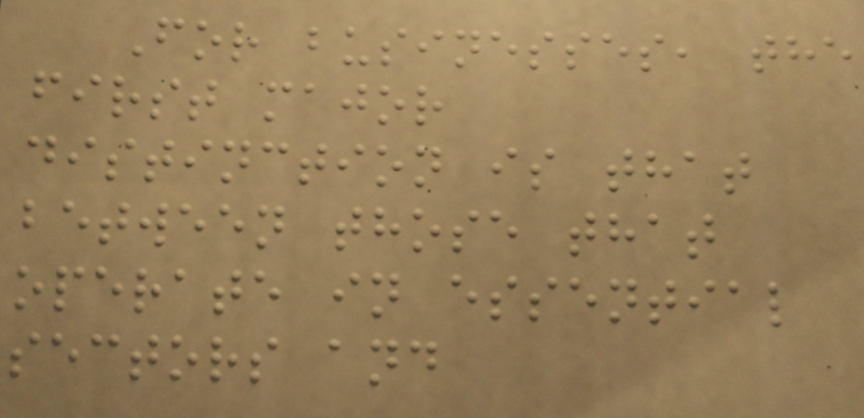For businesses, the
first major
distinction is that
between those that
operate in essential
sectors and
